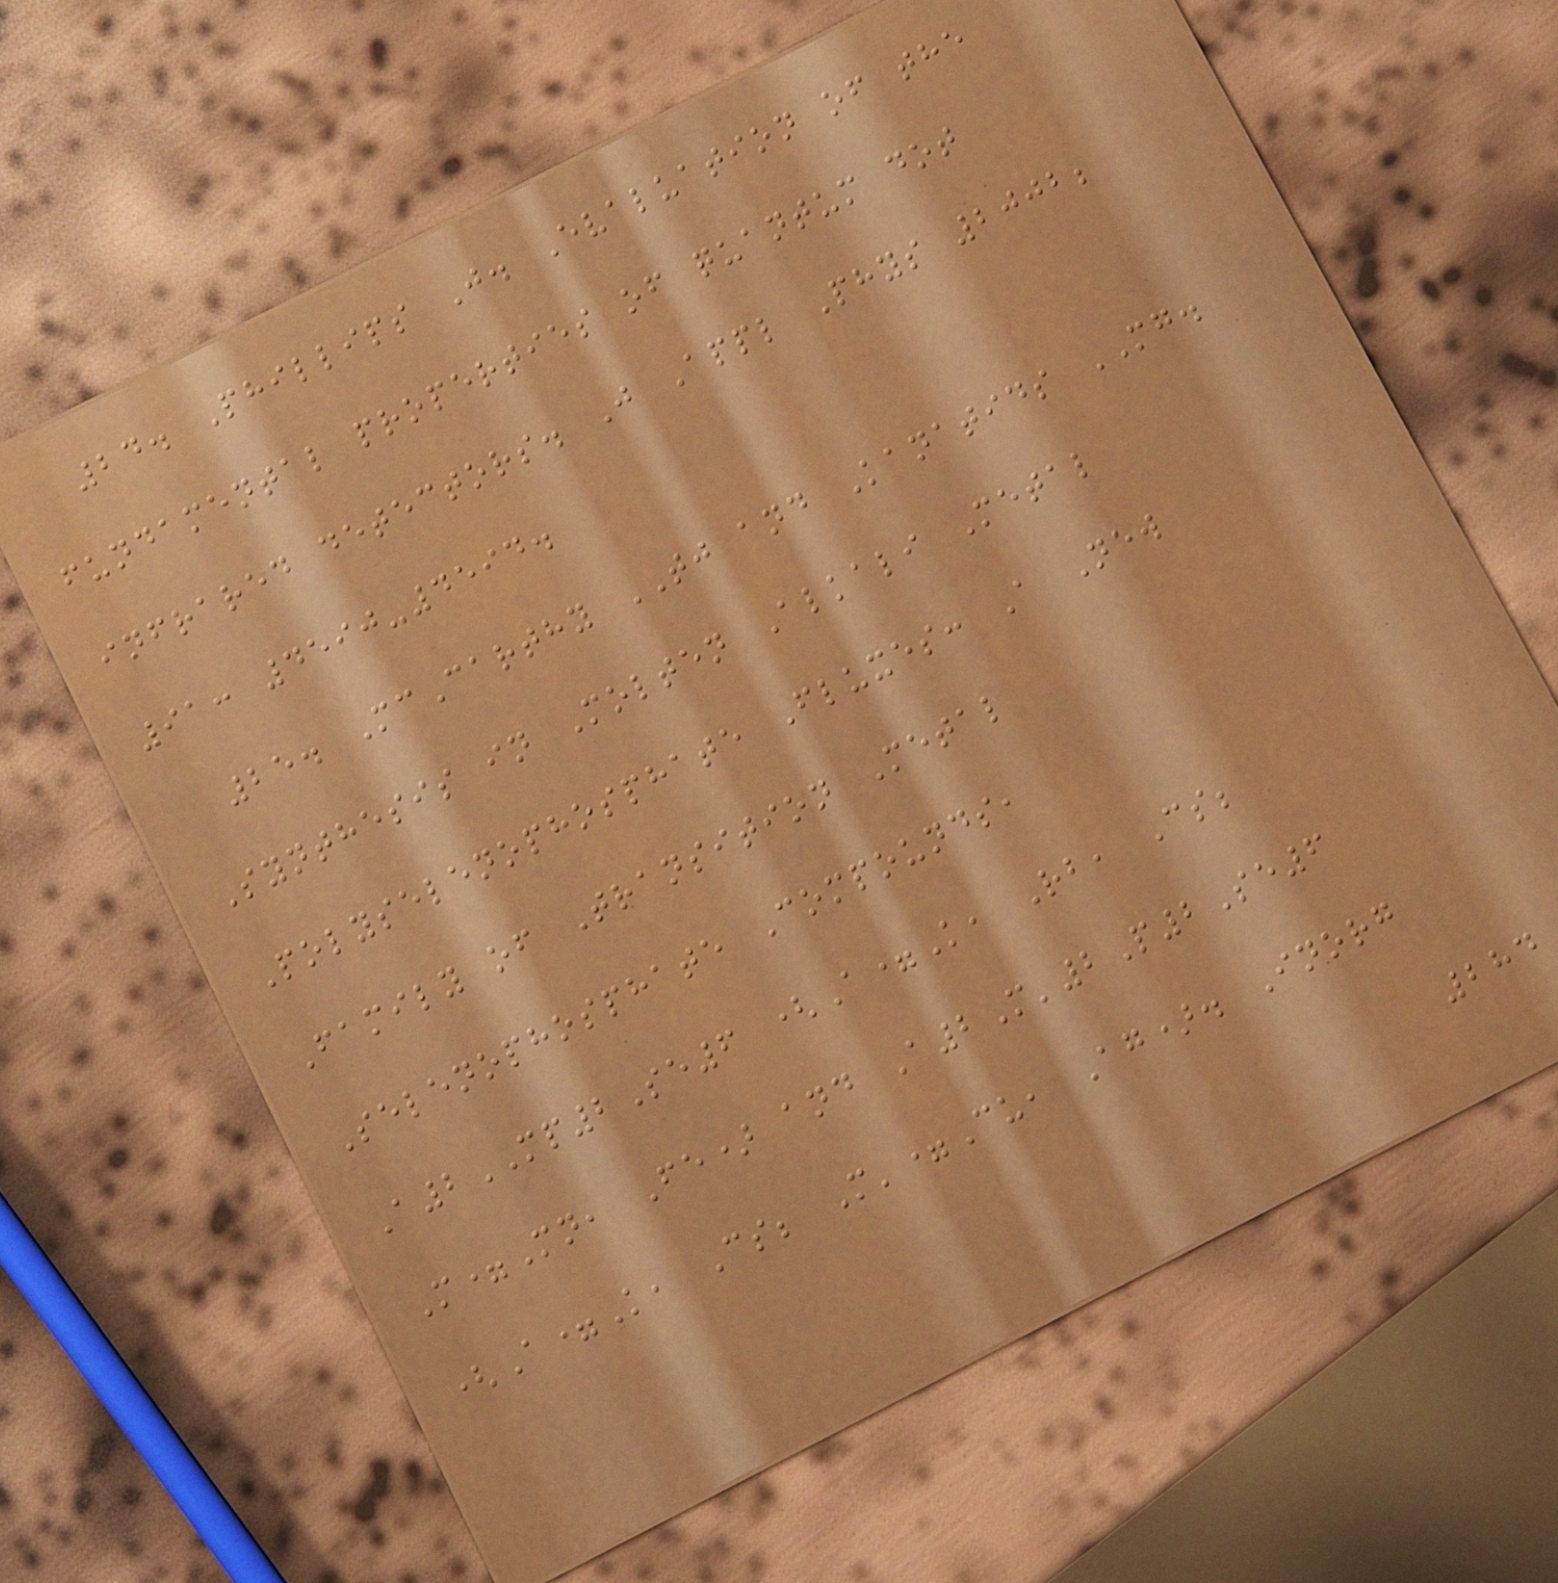24. Phillips J. Evaluation of the
fundamental properties of quantum dot
infrared detectors. J Appl Phys 2002;
91: 4590-4594.
25. McCarthy TJ and Kanatids MG.
Synthesis in Molten Alkali Metal
Polyselenophosphate Fluxes: A New
Family of Transition Metal
Selenophosphate Compounds,
A2MP2Se6 (A=K, Rb, Cs;
M=Mn, Fe) and A2M'2P2Se6
(A=K, Cs; M'=Cu, Ag). Inorg
284
